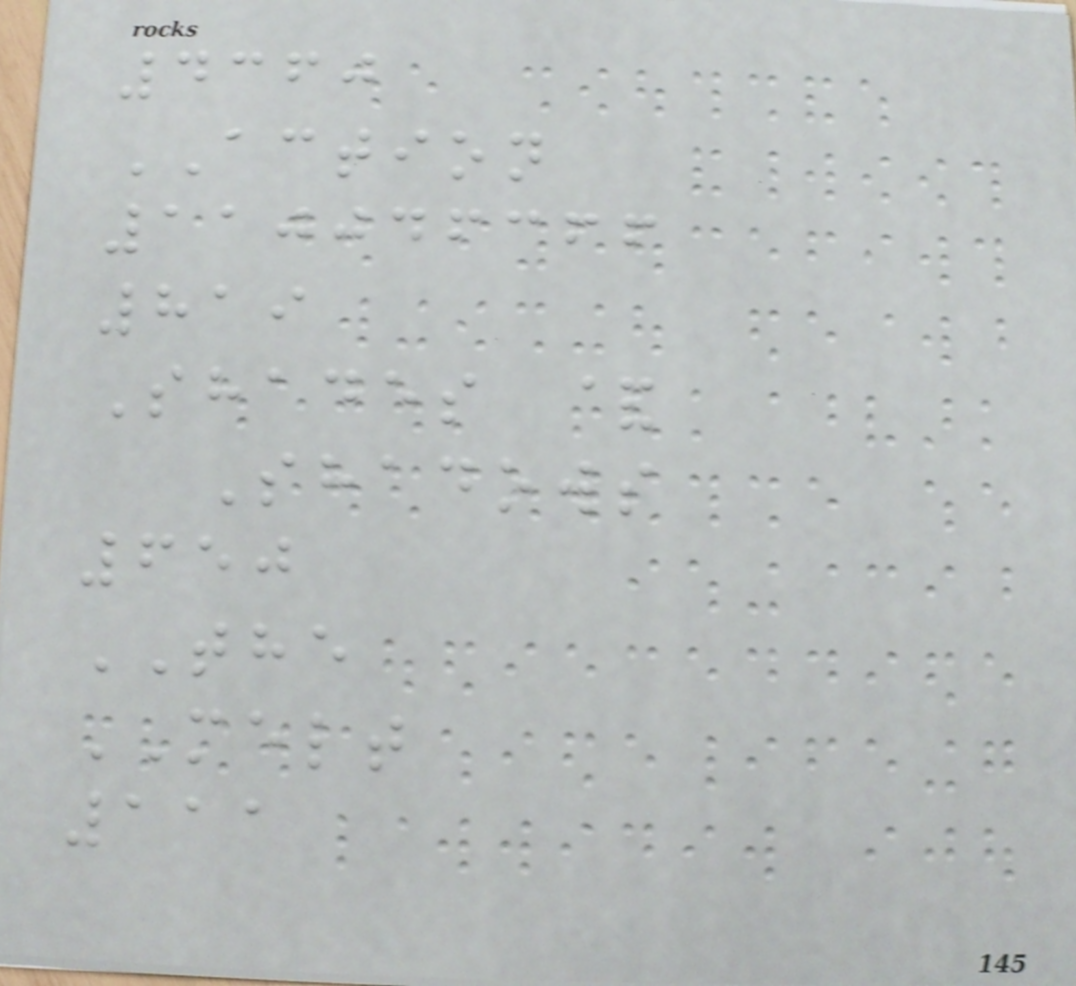4360
ACTION
110046366
819
Shades &
Shadows
650
THE
MELT
111
